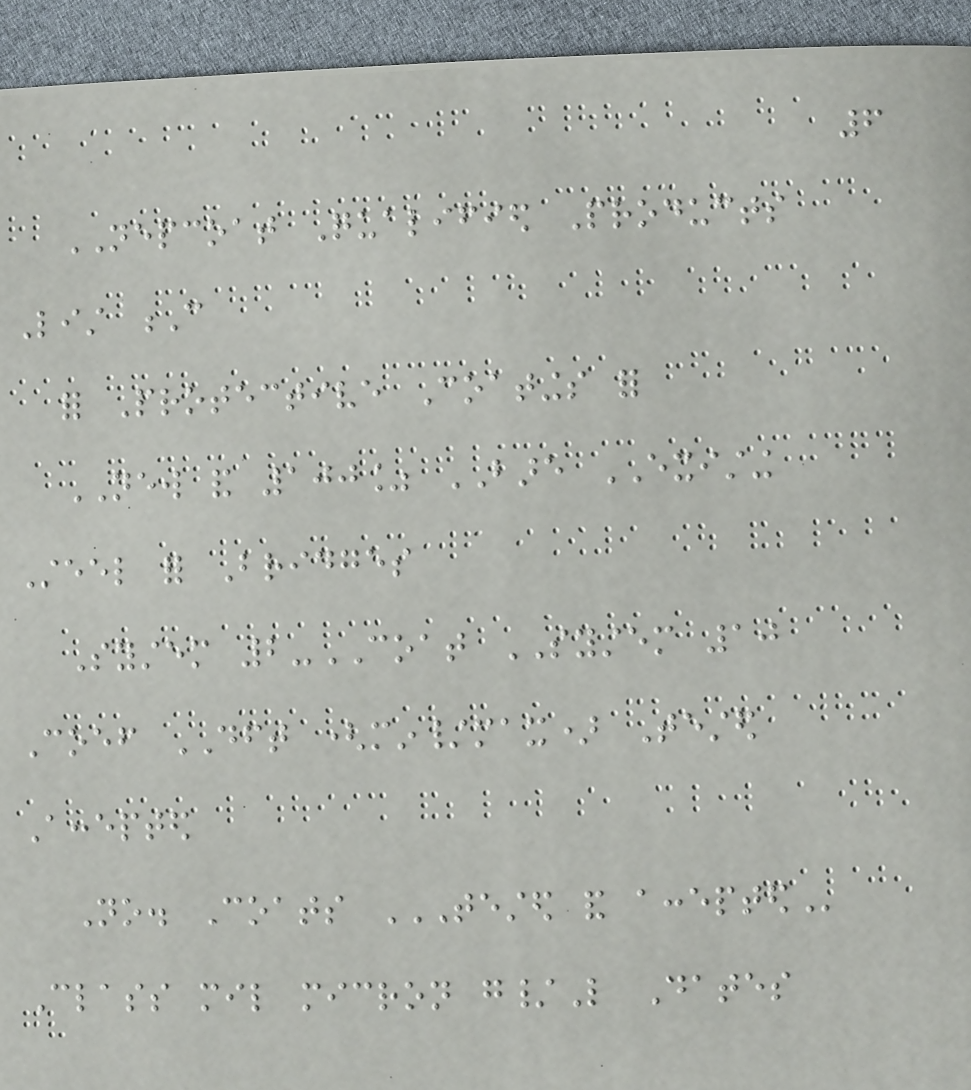6
NEPCOAT Qualified Products
List C
for Protective Coatings for
NEW and 100% BARE EXISTING
Steel for Bridges
System 2-COAT SYSTEM 10
Coef DFT (min/max) Tested
Accepted
No. Coats TESTED AND ACCEPTED
Class mil micron g/L Dates
